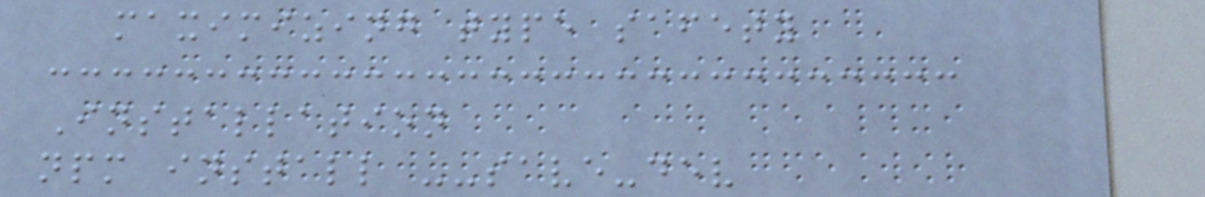maximizing type safety
Installation
npm install --save-dev
